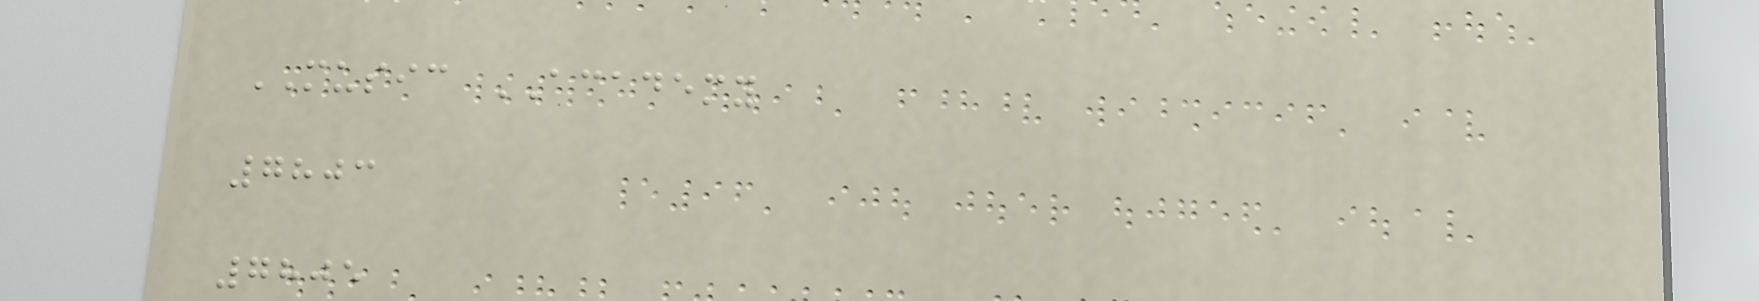MUSIC ACADEMY
7803
7805
